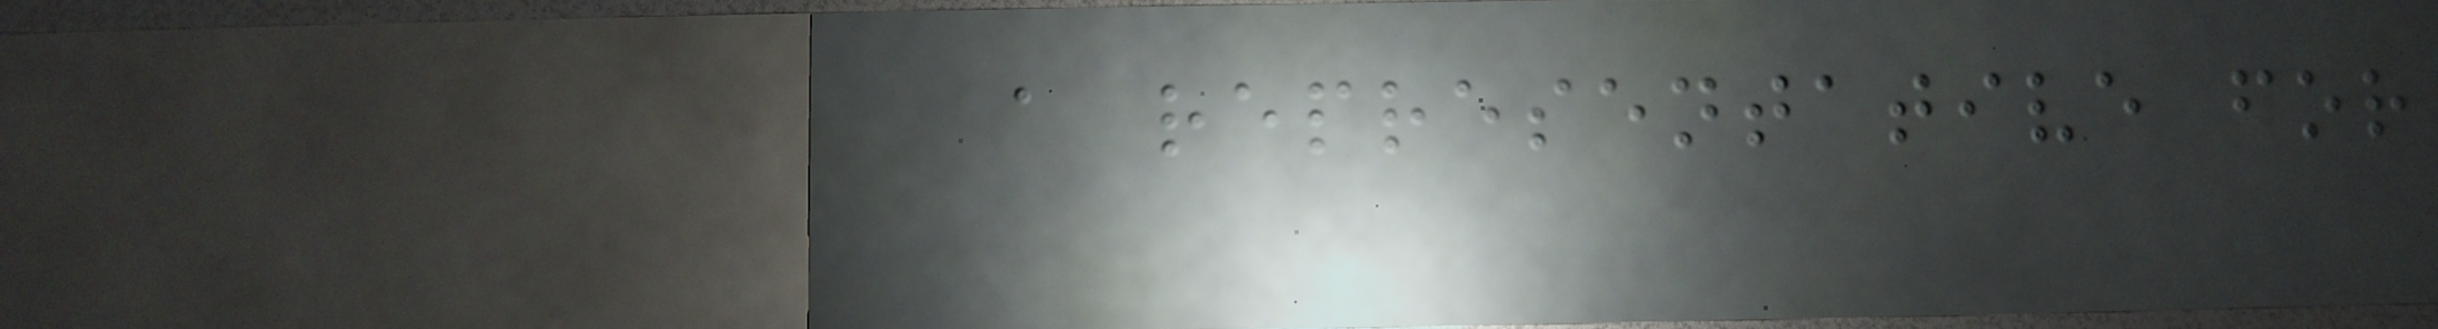a representative for
